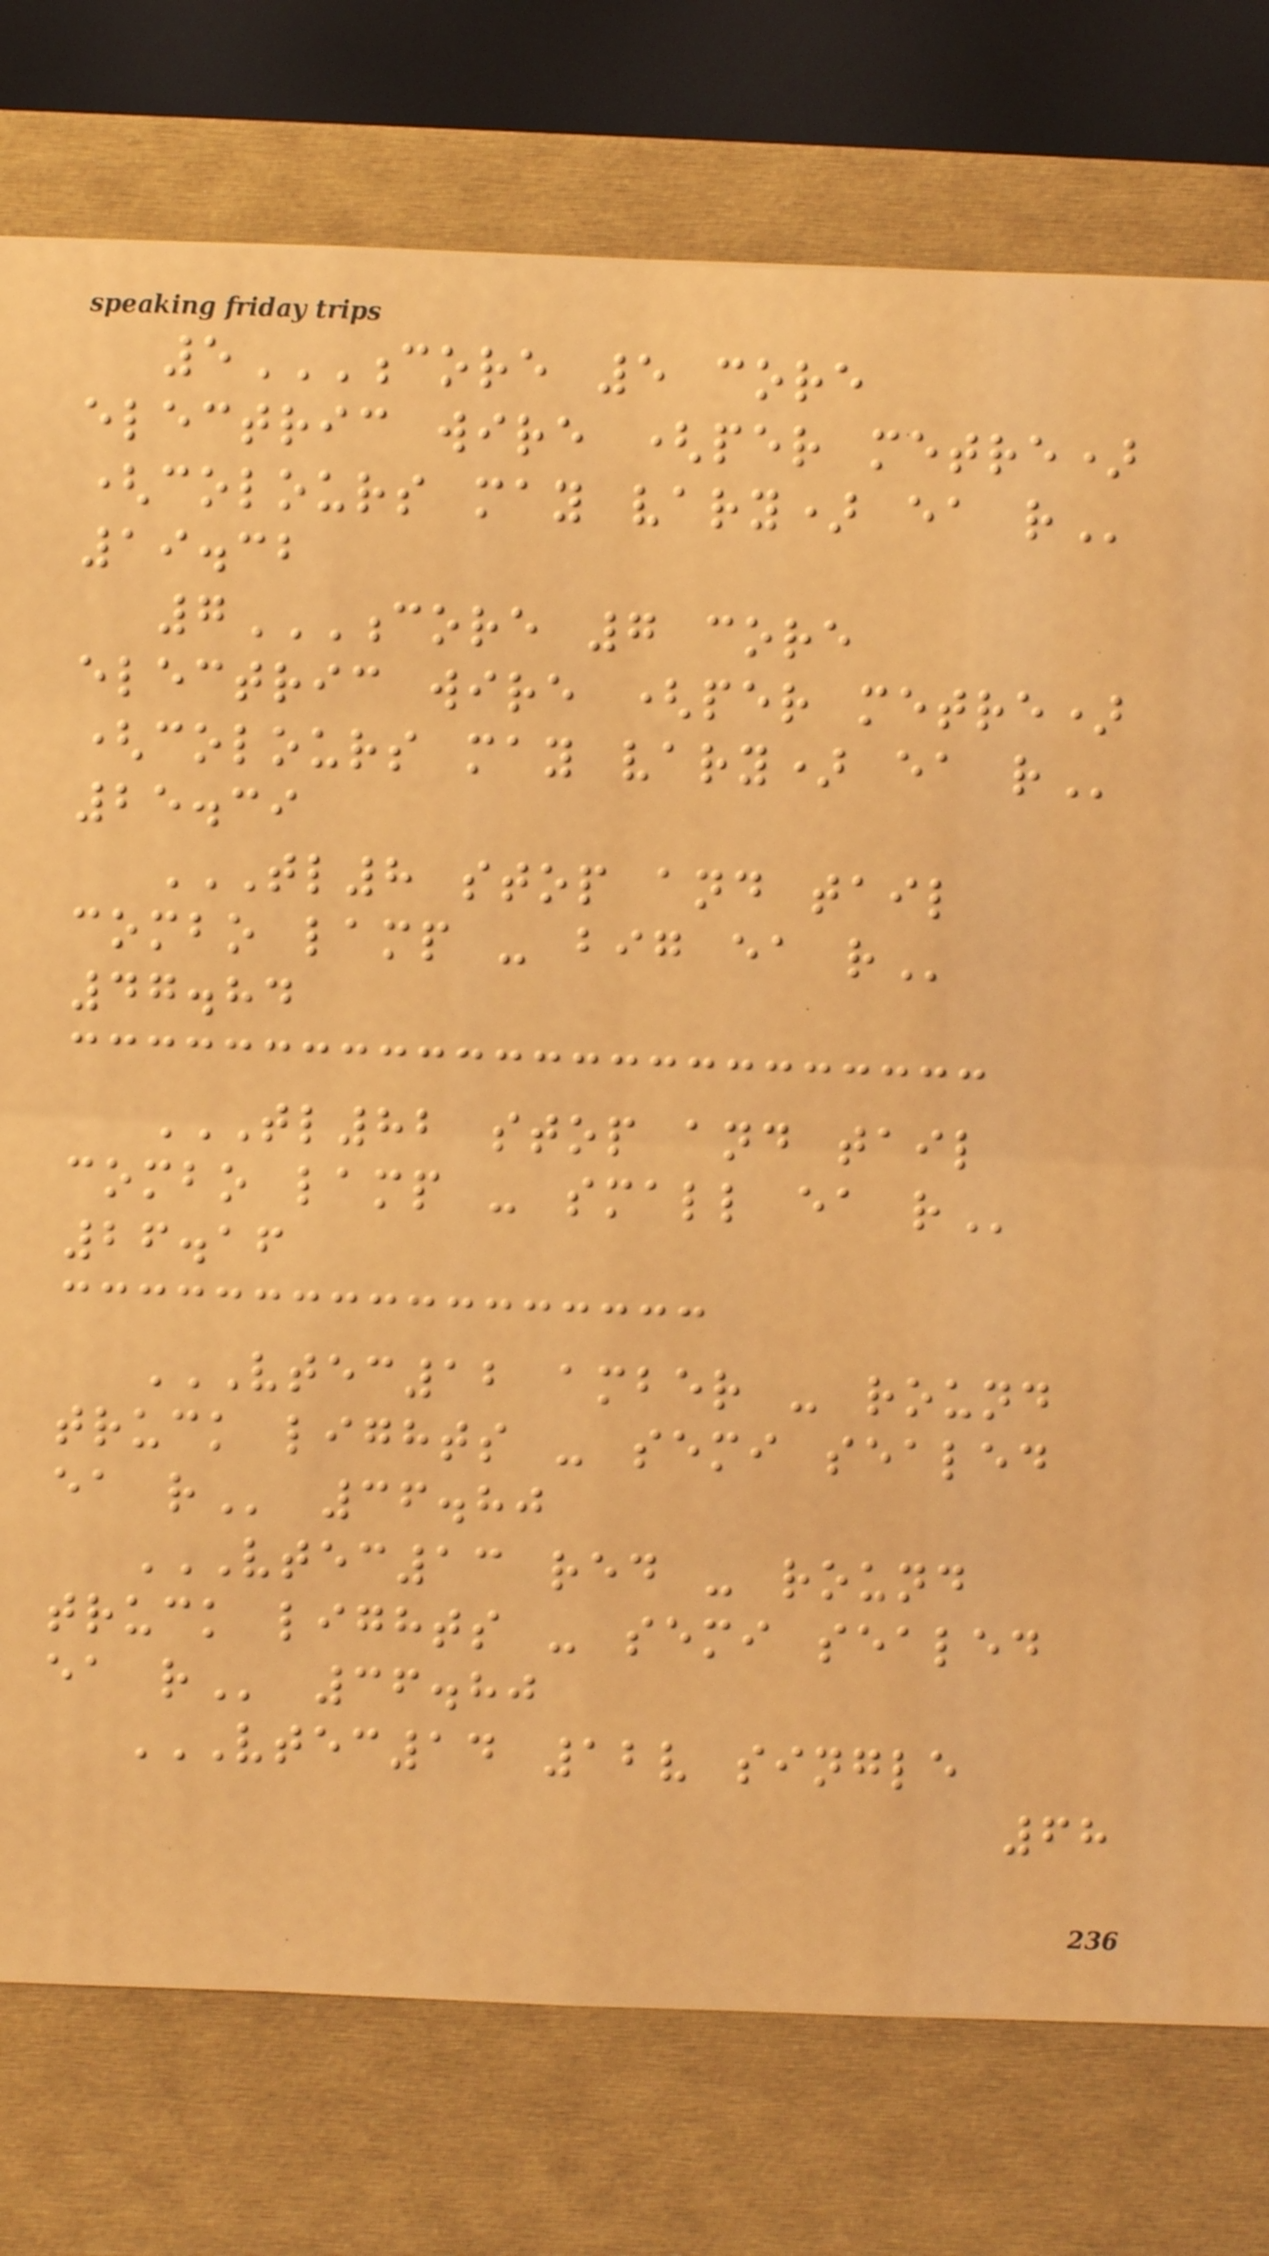5CORE 5 CORE
ELECTRIC WIRE (PER METRE)
(COLOURS MAY VARY) EA R
19.32
7CORE 7 CORE
ELECTRIC WIRE (PER METRE)
(COLOURS MAY VARY) EA R
25.39
TL8 STOP AND TAIL
COMBO LAMP - BIG EA R
47.84
TL82 STOP AND TAIL
COMBO LAMP - SMALL EA R
26.16
VTEC12 AMBER - ROUND
TRUCK LIGHTS - SEMI SEALED
EA R 36.80
VTEC13 RED - ROUND
TRUCK LIGHTS - SEMI SEALED
EA R 36.80
VTEC14 12V SINGLE
68
